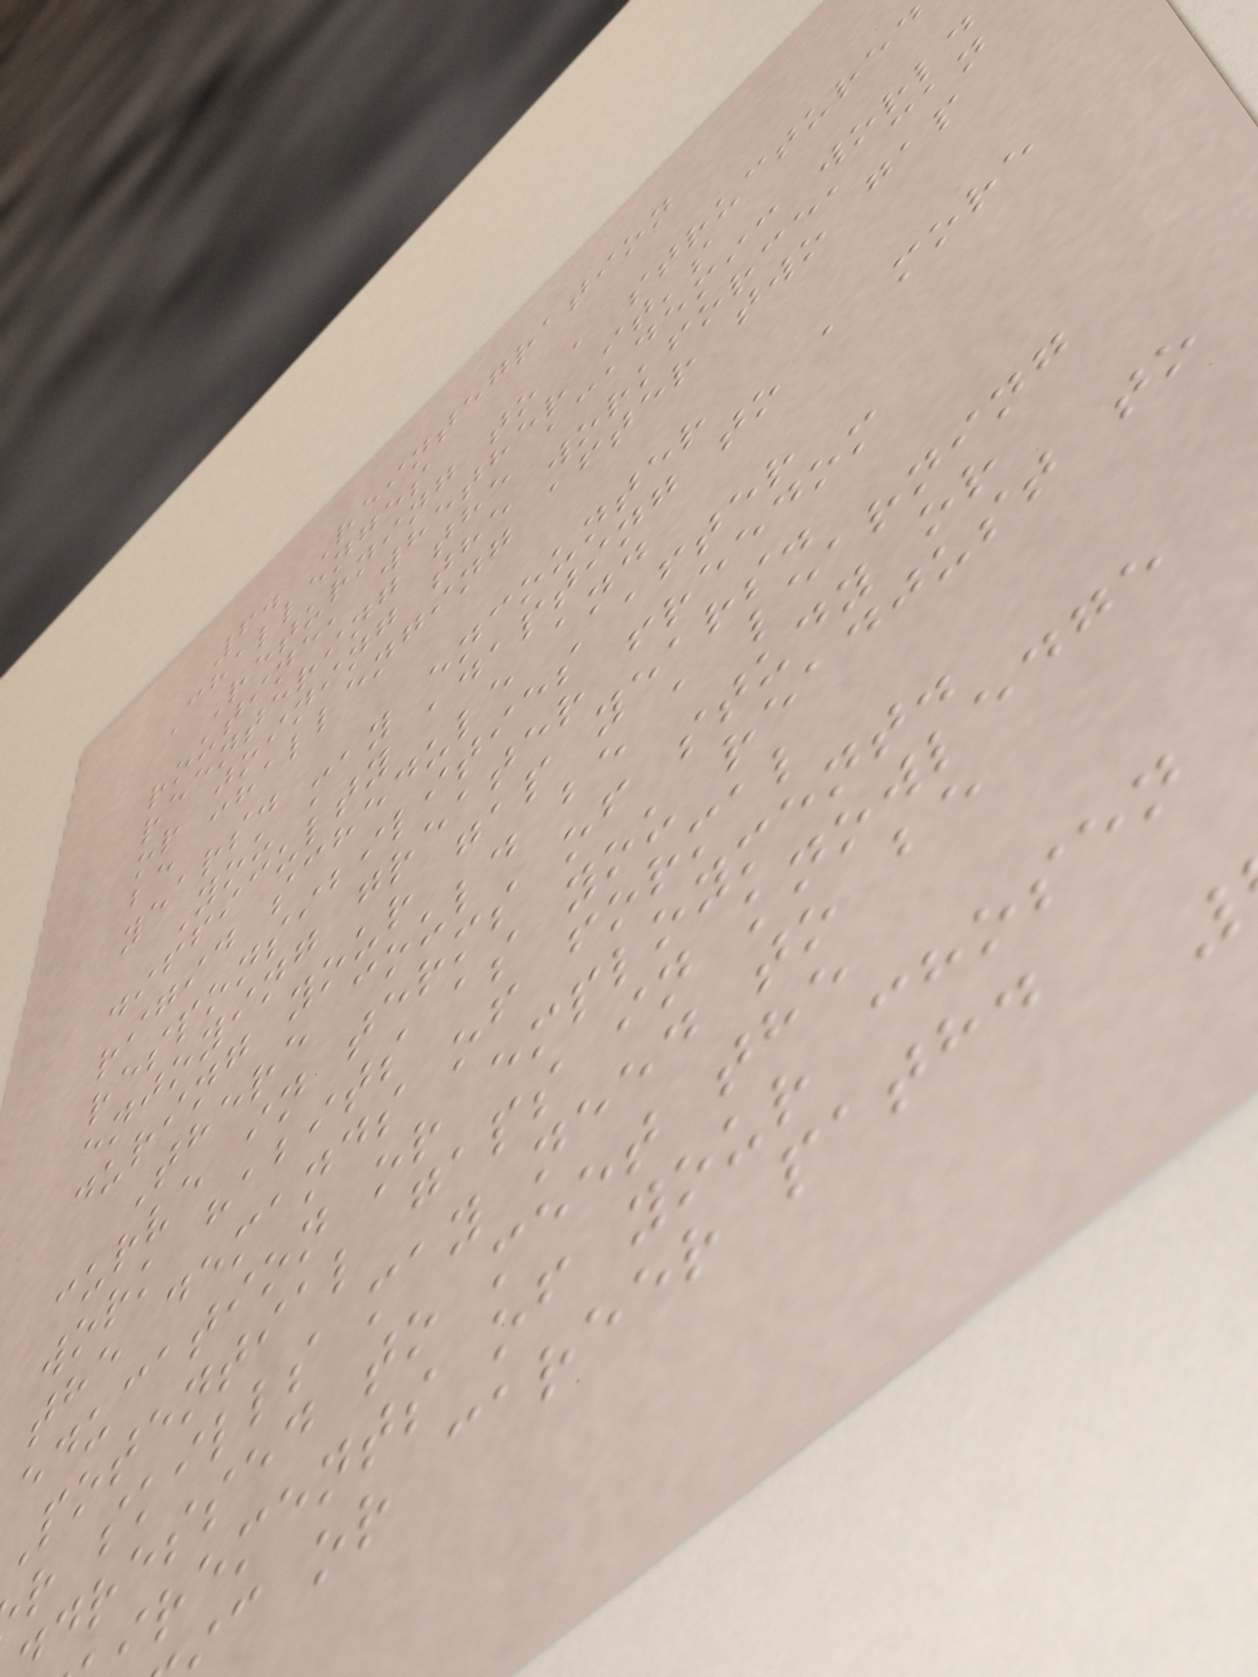6. Reintegration
Challenges
Returning to a structured
routine, whether it's
reentering the academic world
or joining the workforce, can
be challenging after two gap
years.
You may encounter
difficulty adapting to a more
rigid schedule and
responsibilities after
enjoying greater freedom
during your gap years.
There could be a learning
curve in terms of study or
work habits as you readjust to
the demands of formal
education or employment.
Potential gaps in knowledge
r skills may need to be
dressed to meet the
irements of your chosen
c or career path.
